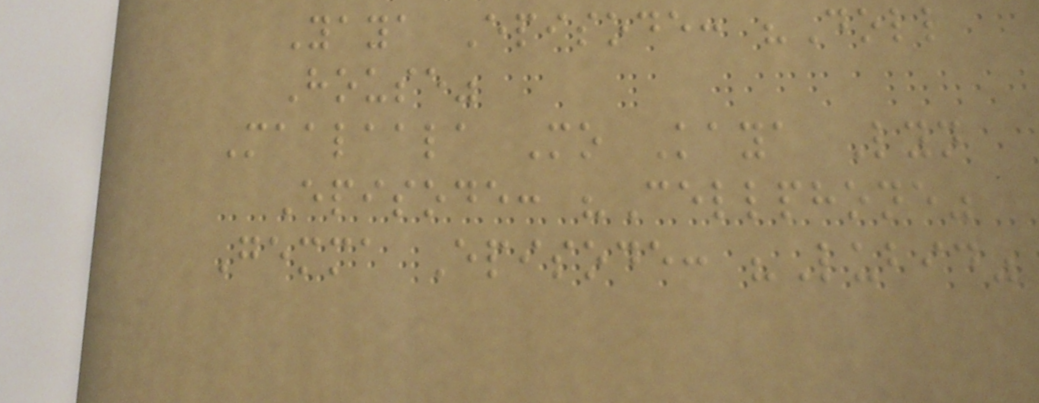Yaya Episode: "Doll
House"
Maalaala Mo Kaya Lyn
Episode: "Cellphone"
Gemma Episode: "Lubid"
